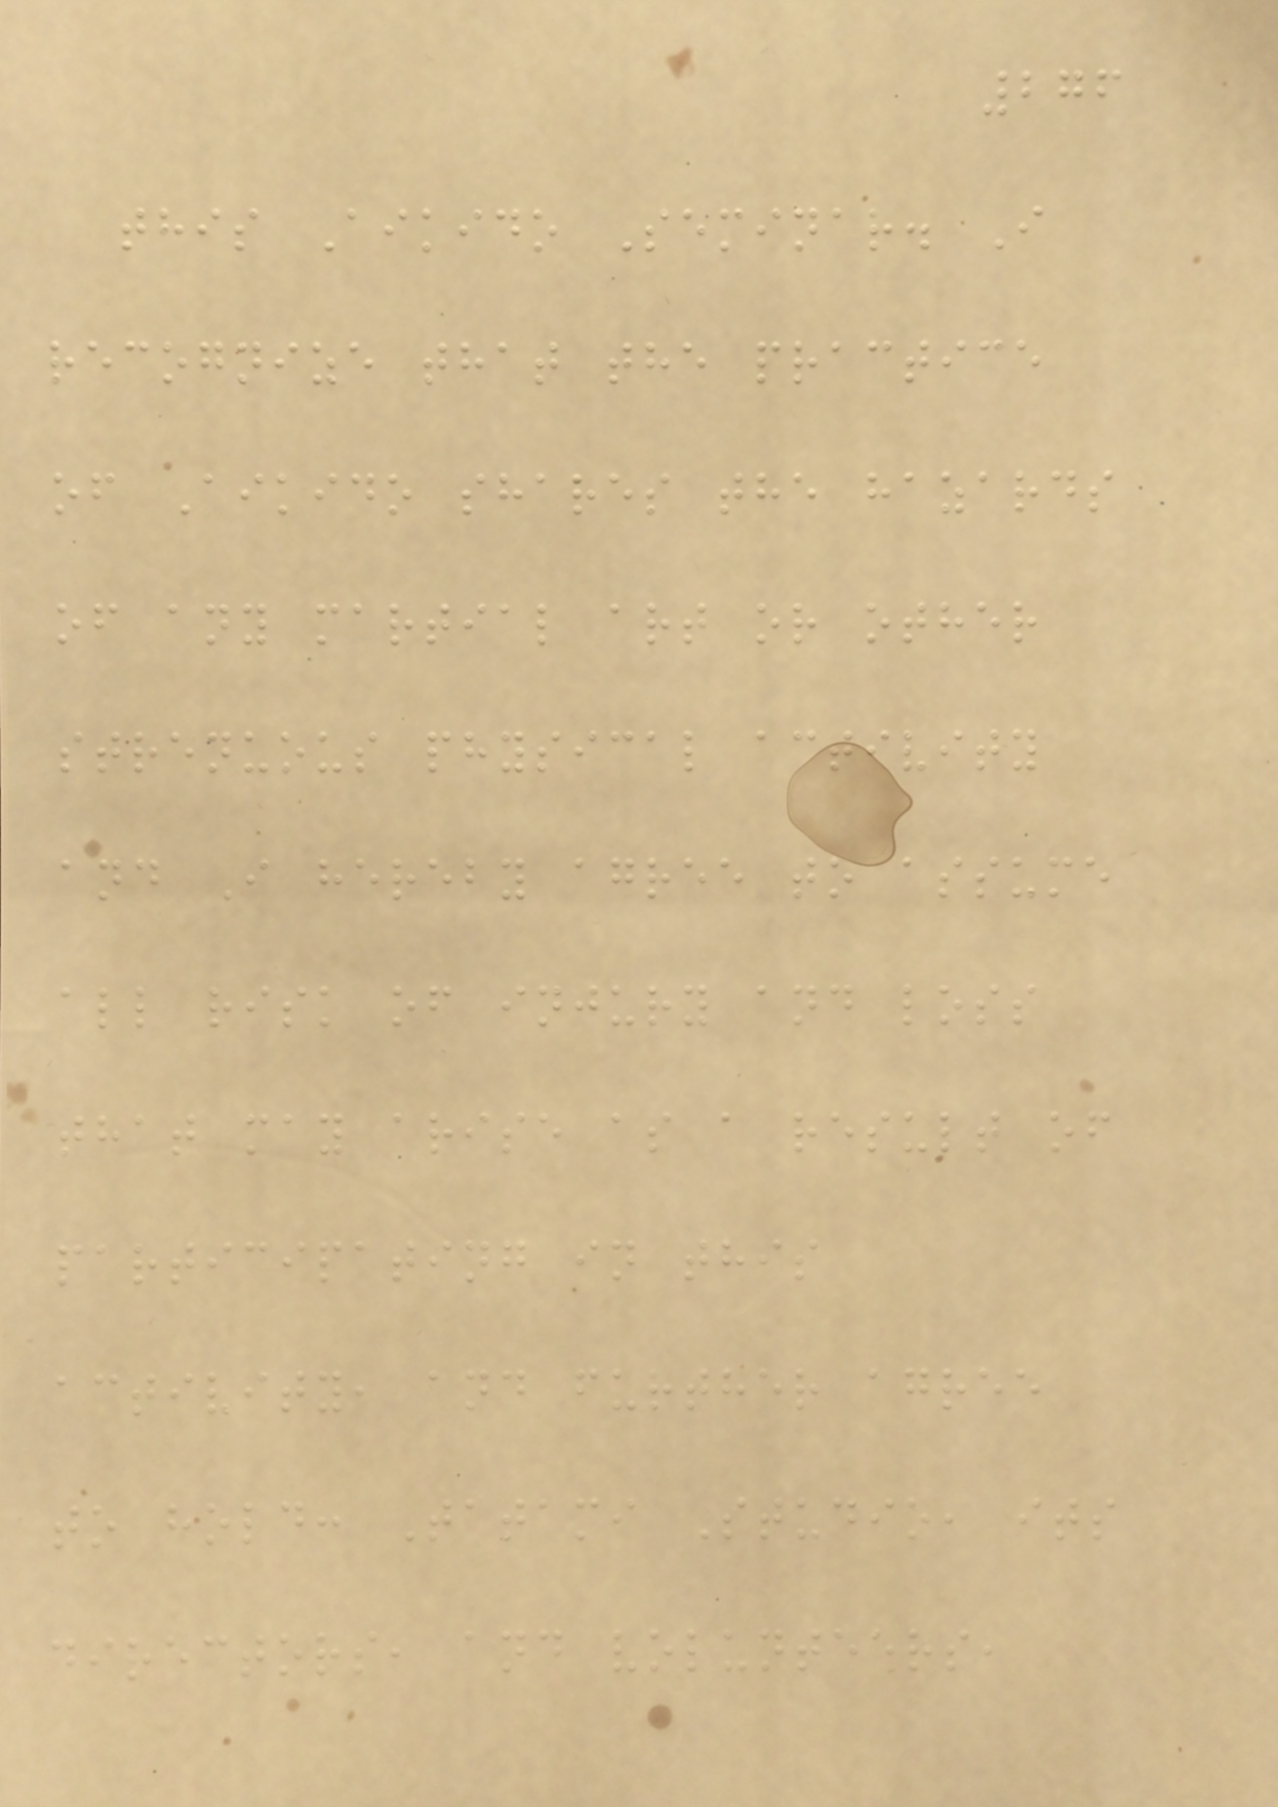276
this Aikido Seminar. I
recognize that the practice
of Aikido shares the hazards
of any martial art or other
strenuous physical activity
and I hereby agree to assume
all risk of injury and loss
that may arise as a result of
participating in this
activity, and further agree
to hold: Tatami Studio, its
directors, and volunteers,
